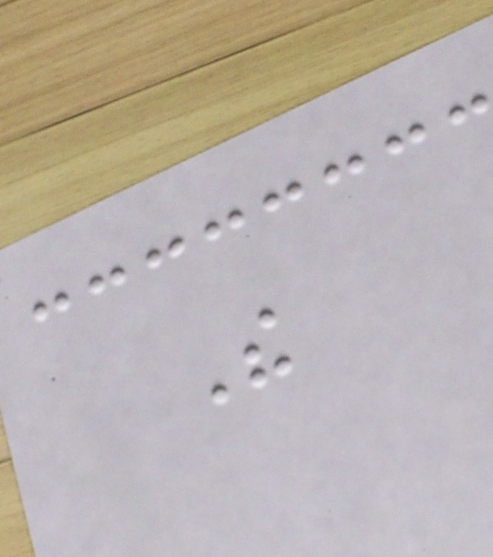The
